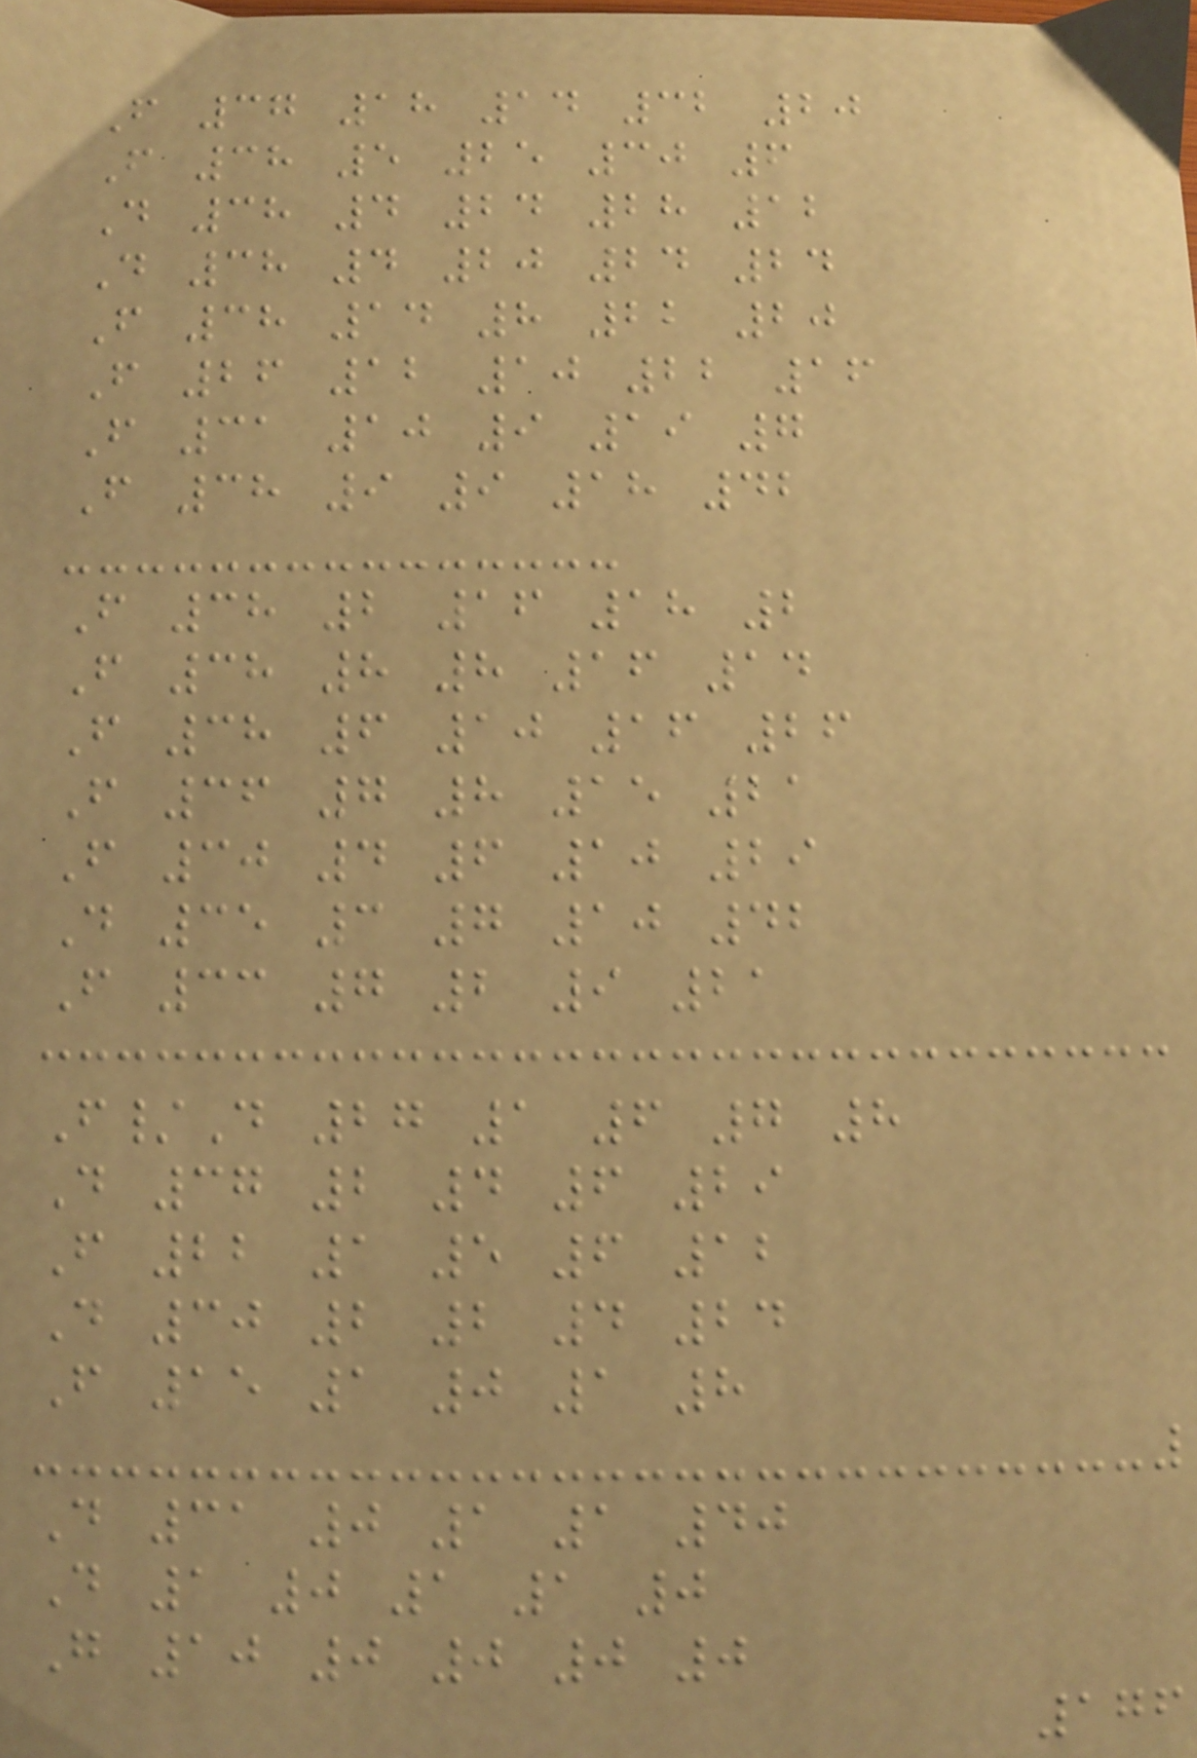F 37 18 14 32 20
F 38 5 25 30 6
D 38 4 24 28 12
D 38 4 20 24 24
F 38 14 8 22 20
F 26 12 10 22 16
F 31 10 9 19 7
F 38 9 9 18 42
F 38 2 16 18 2
F 38 8 8 16 14
F 38 6 10 16 26
F 36 7 8 15 21
F 30 4 6 10 29
D 35 3 7 10 42
F 33 7 2 9 21
F/D 27 1 6 7 8
D 37 2 4 6 29
F 22 1 5 6 12
D 30 2 2 4 24
F 15 1 0 1 8
D 31 0 1 1 40
D 1 0 1 1 0
G 10 0 0 0 0
176
